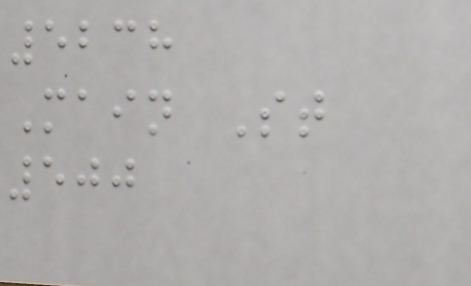5238
Main St
500
